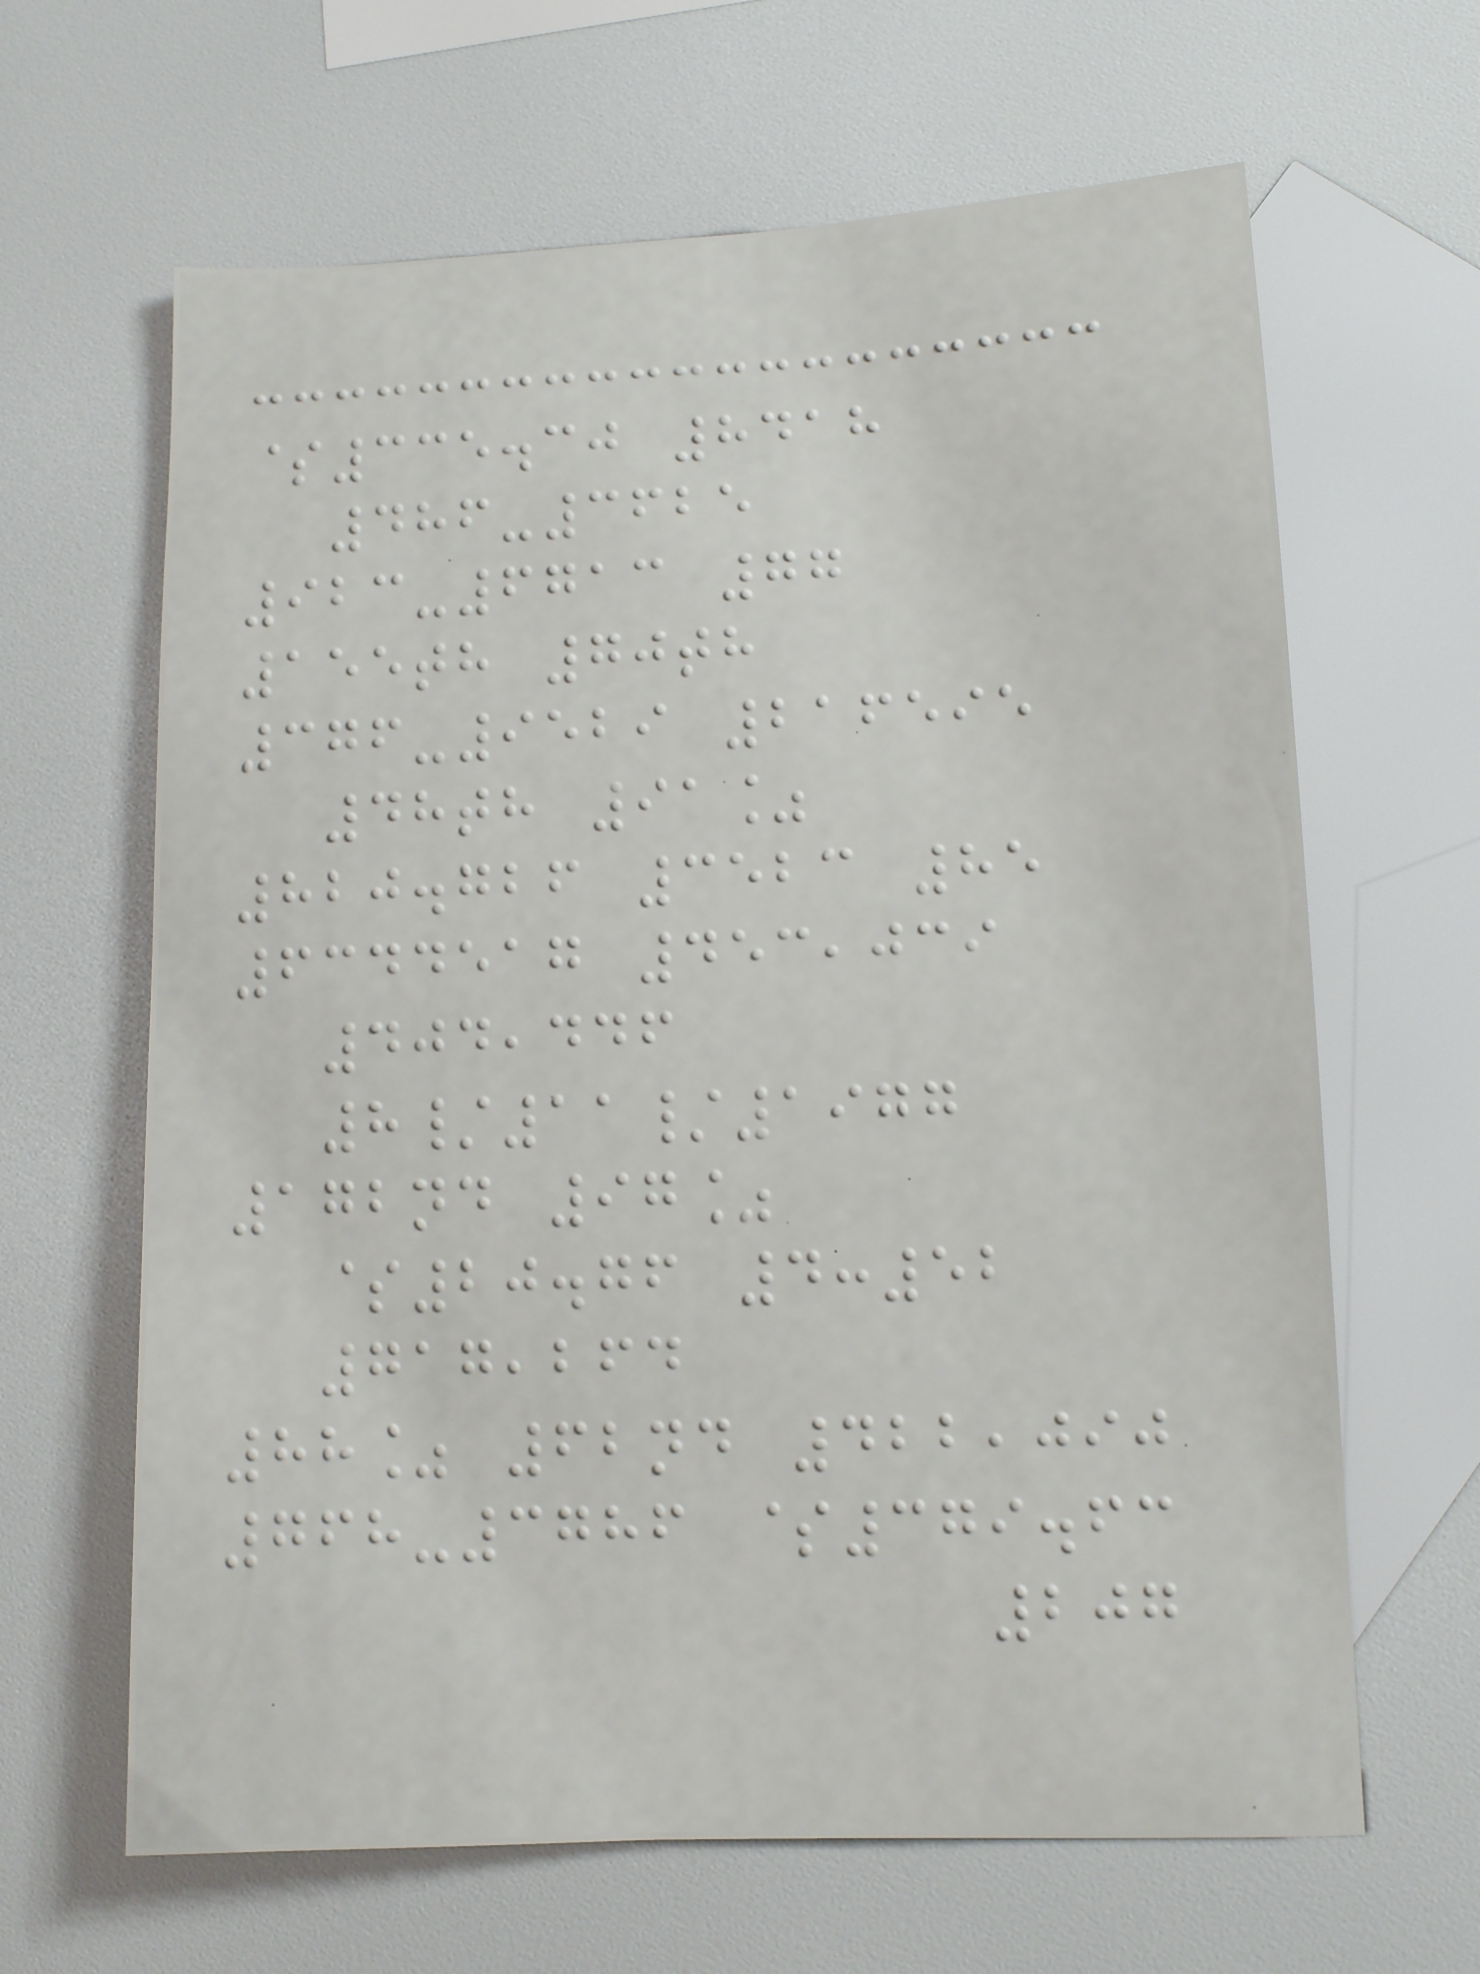$335.30 8418
486-3625
923-6713 77
155th 70th
376-9529 216595
48th 91%
820.726 3523 85
6344517 453,039
404,446
8/11/1977
172nd 97%
$20.76 4:52
717,264
88% 62nd 422,090
768-3786 $379.63
207
